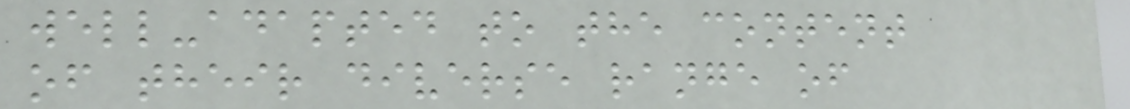well-adapted to the content
of their diverse range of
